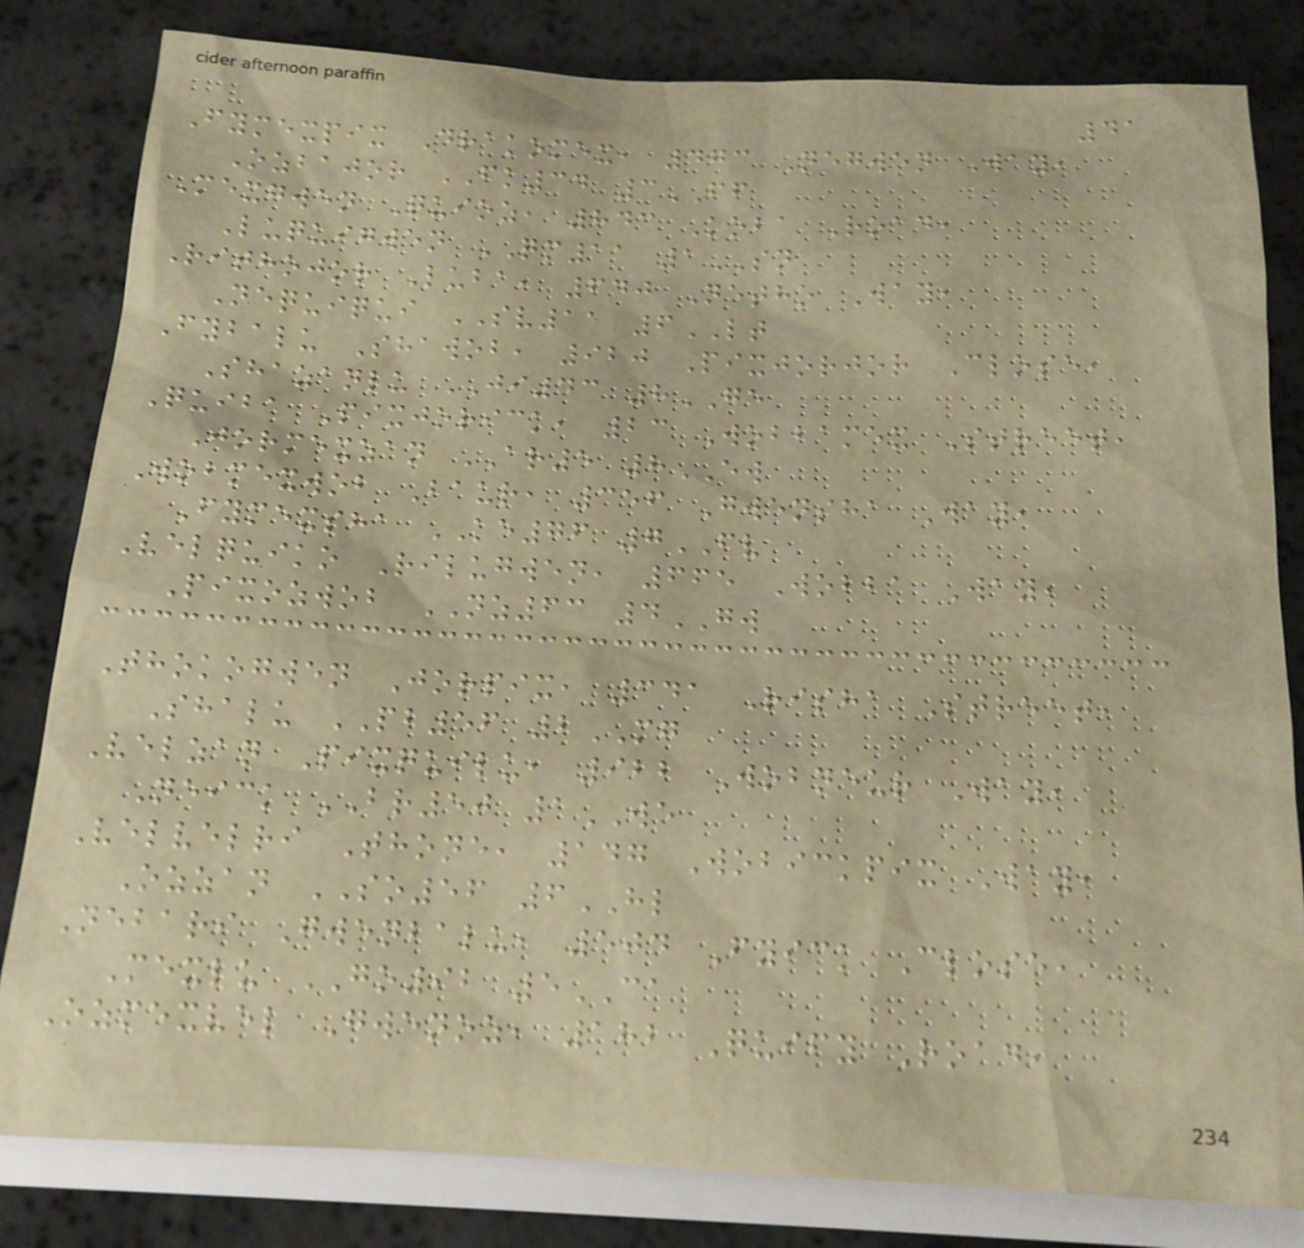41
Fymexpix Drakomex, 473 Negwen Way,
Ozbajor FK34 3FF
Mexgwen Quioz, 843 Koba Road,
Luquigwen QM11 1SN
Rithojor Luba, 640 Netho Way,
Nequiqui SV11 6LT
Fybalu Shawob, 920 Pixjorjor Close,
Shazanlu JI43 8GE
Quiba Pixjorick, 23 Wobbamex Street,
Jormexzan AR5 8EW
Wobmexwob Baur, 356 Gwensha Way,
Fymexsha KE76 7FV
Velquiko Rilugwen, 665 Wobba Way,
Pixozwob NZ63 4GW
Thokogwen Jorpix, 341 Risha Street,
Shalu PB56 2MG
Velzan Pixquilu, 922 Wobneur Way,
Neick BR50 1WE
Velvelri Thone, 147 Wobickpix Way,
Ozzan SO56 6HL
Nebari Gwenbalu, 504 Fyick Close,
Mexlu GO92 5CA
Ozmexvel Gwenoz, 182 Quify Road,
